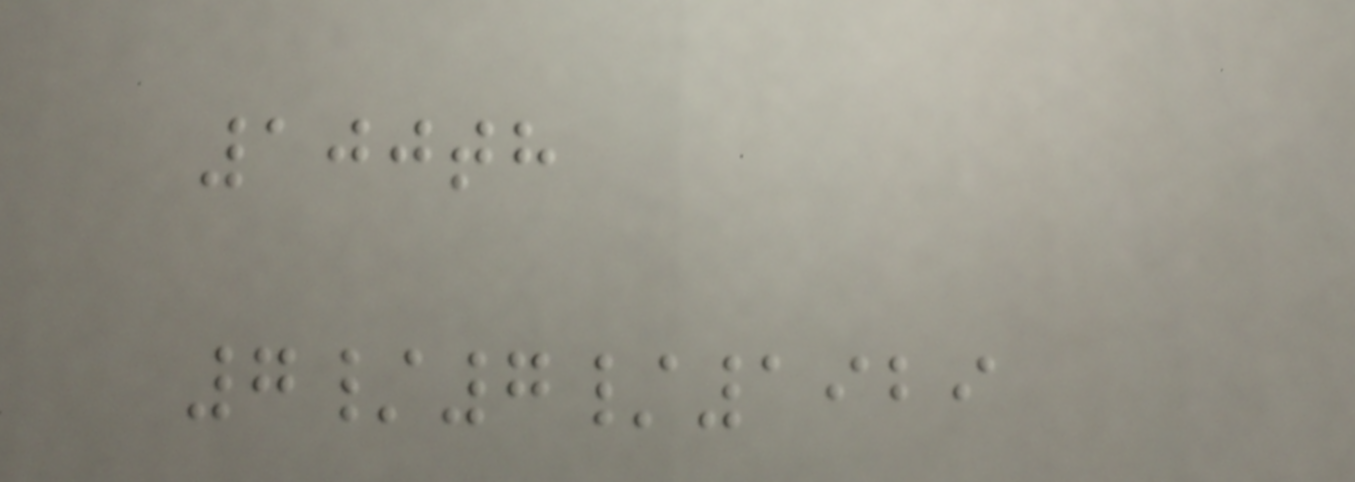100th
7/7/1929
